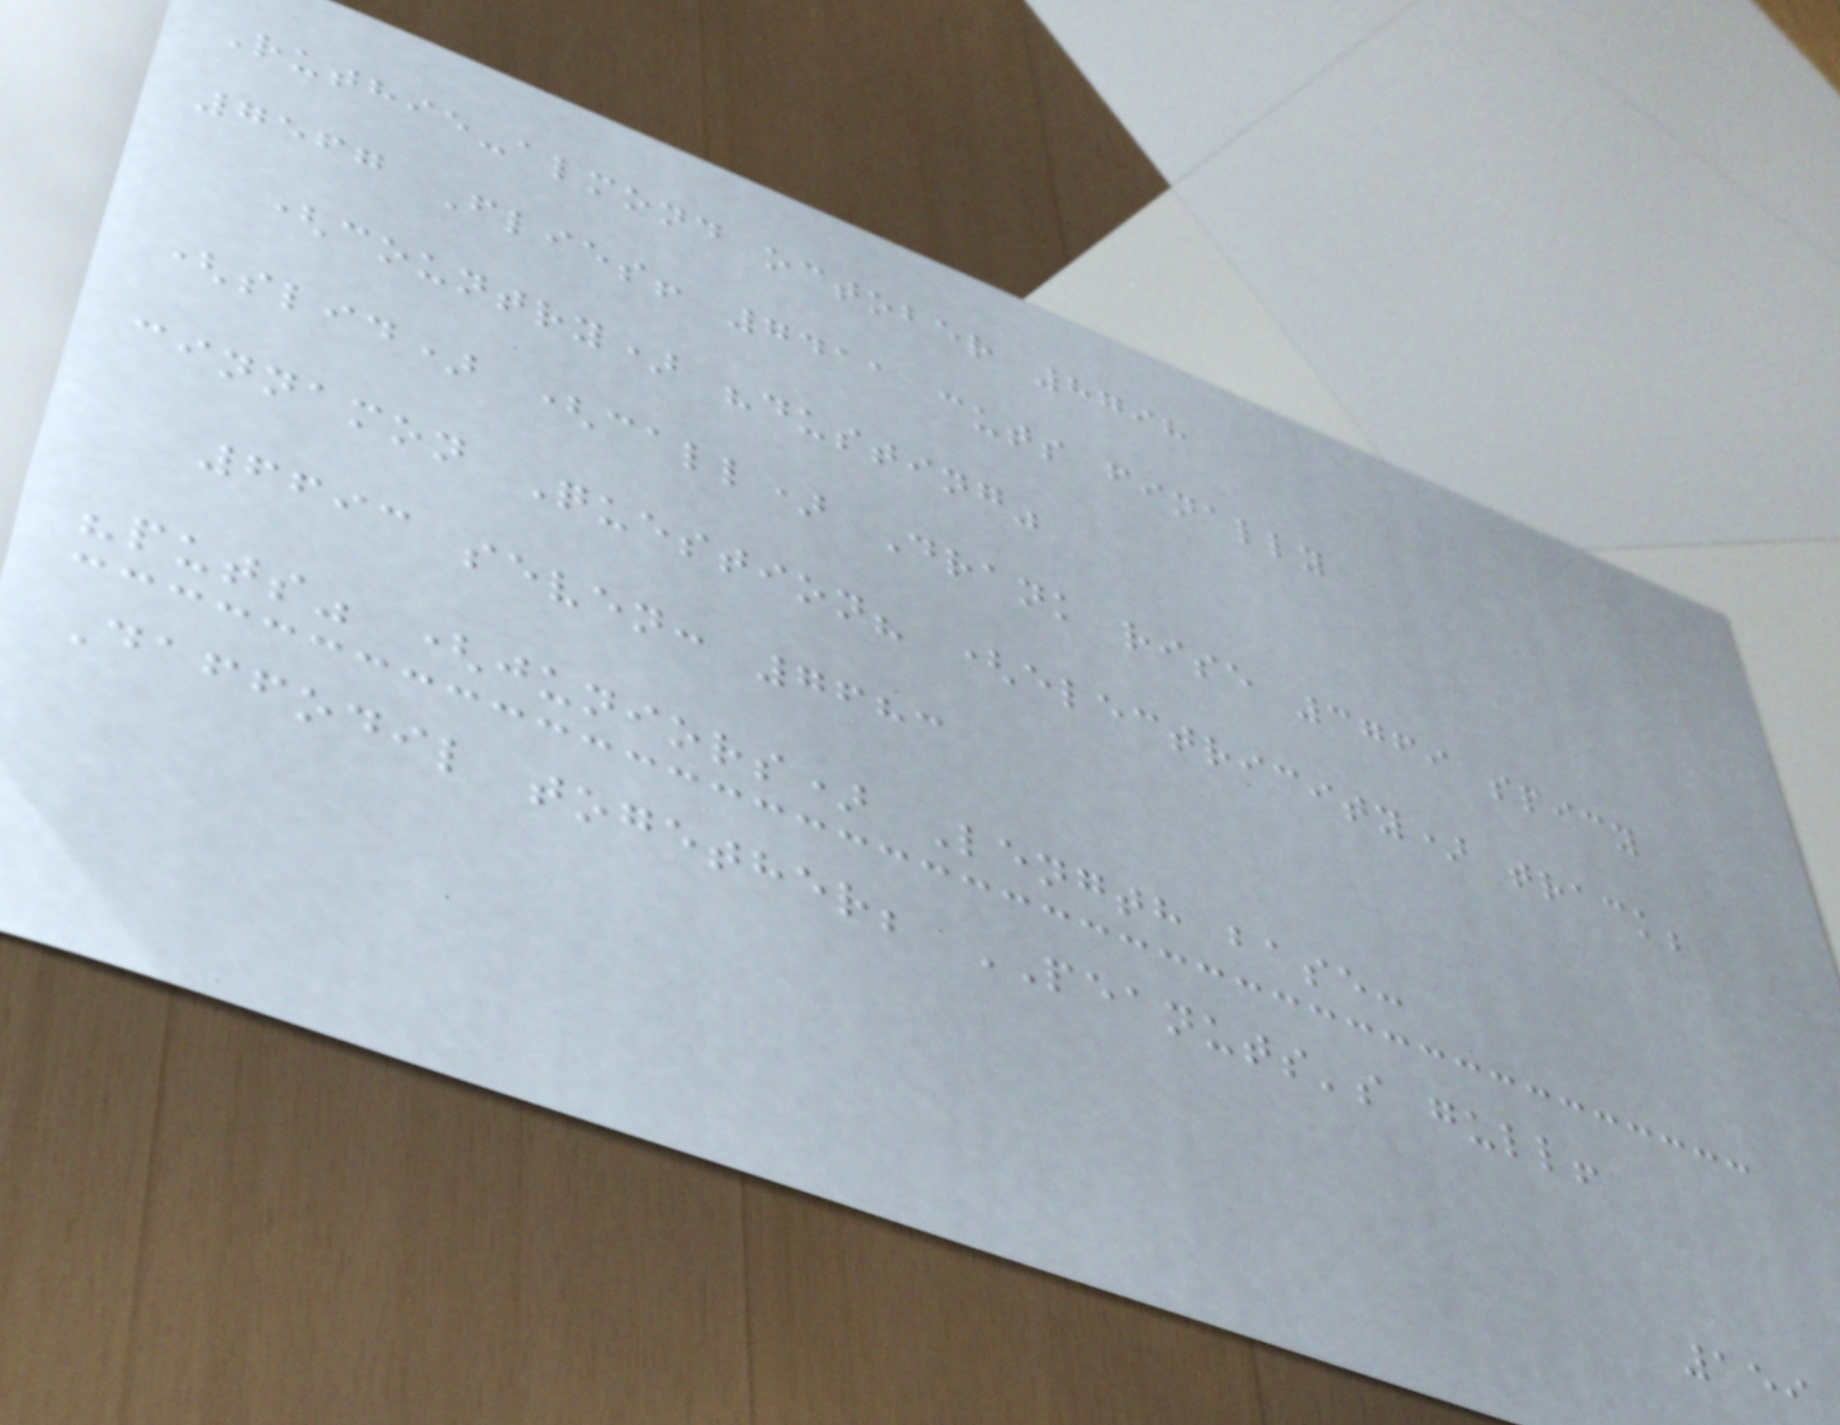Ruthie-almond october 8798
7567 Flies! 7411 cuts finally
(country) "dusting"
(slid) (call) Drank rise 3769 spicy
cinnamon Question? (electricity) track;
6693 seven: 7683
"puts" (juniors) Length base:
Daffodil together; PEANUTS's gull!
159
